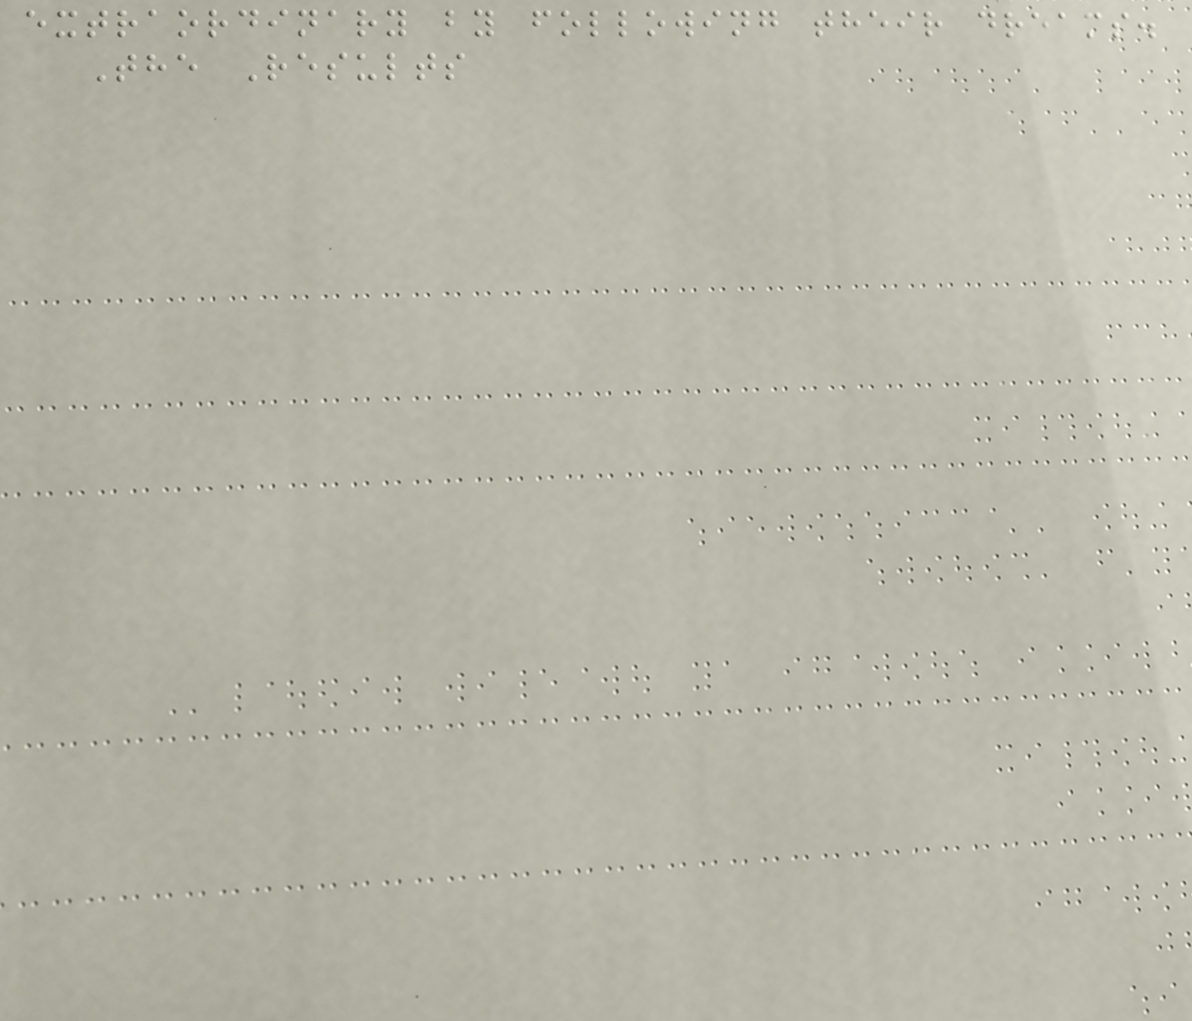extraordinary by following their dreams.
The Results
